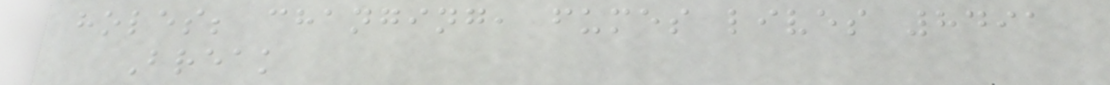holes; changing, fumes lives 8491
Break
